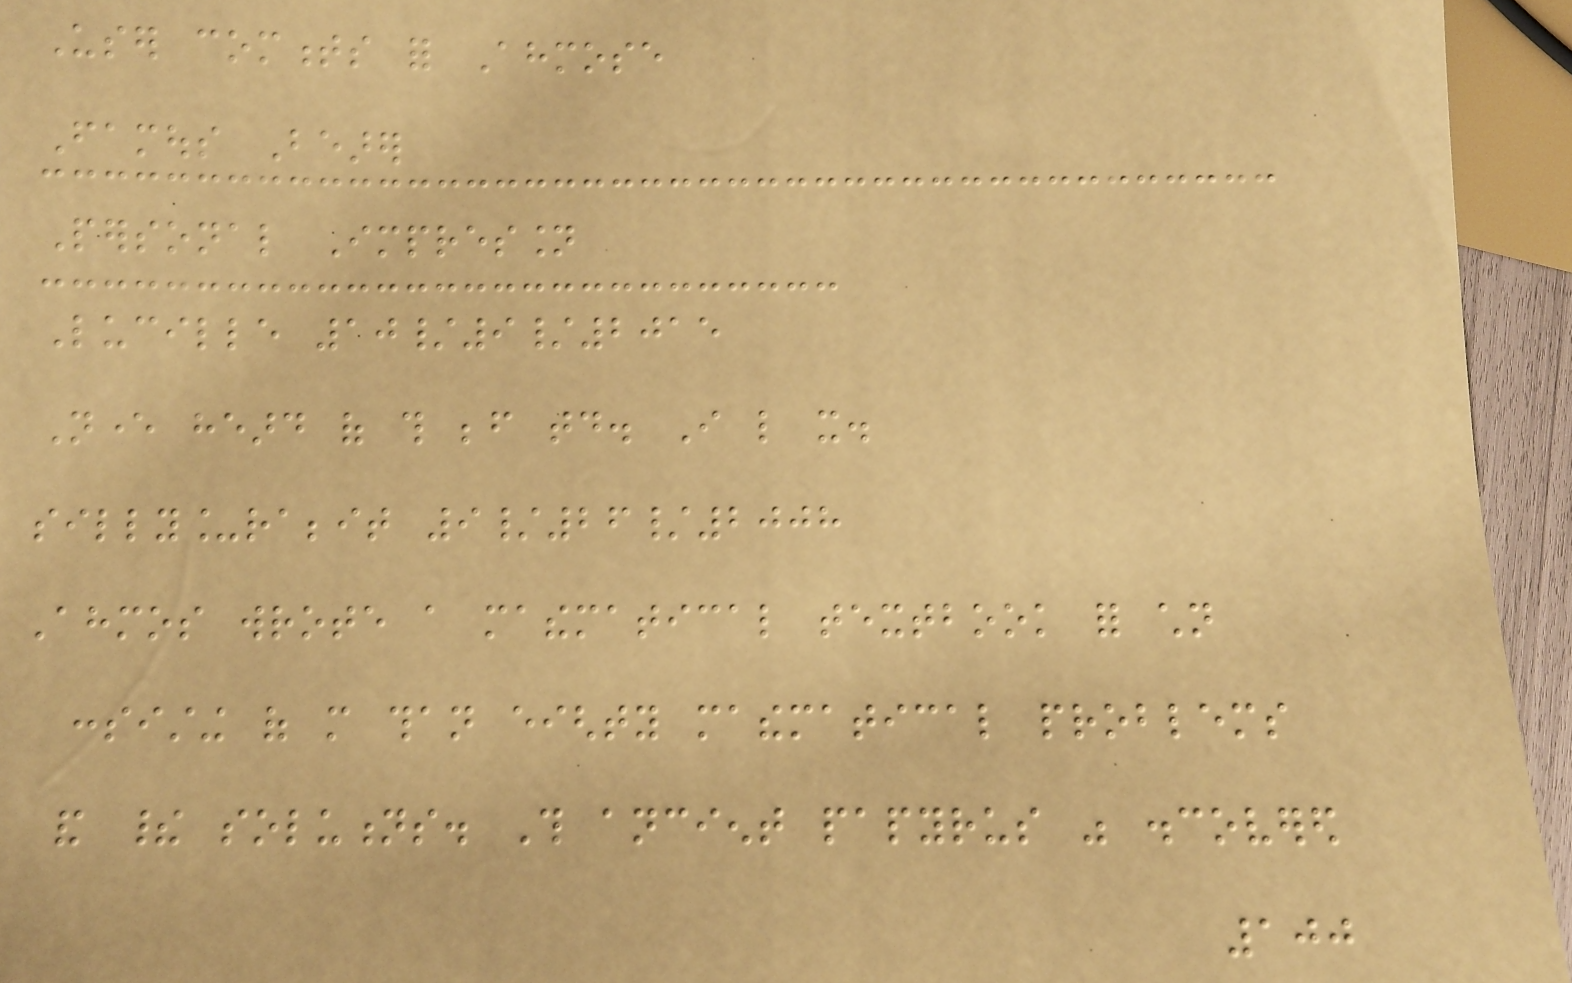User comments for Ahmose
Famous Bearer
Personal Impression
Lucille 10/9/2015
Never heard of this before today. I like it.
silly_rabbit 9/26/2008
Ahmos wrote a mathematical textbook for children
consisting of more than eighty mathematical problems
and their solutions. This ancient papyrus was discovered
100
